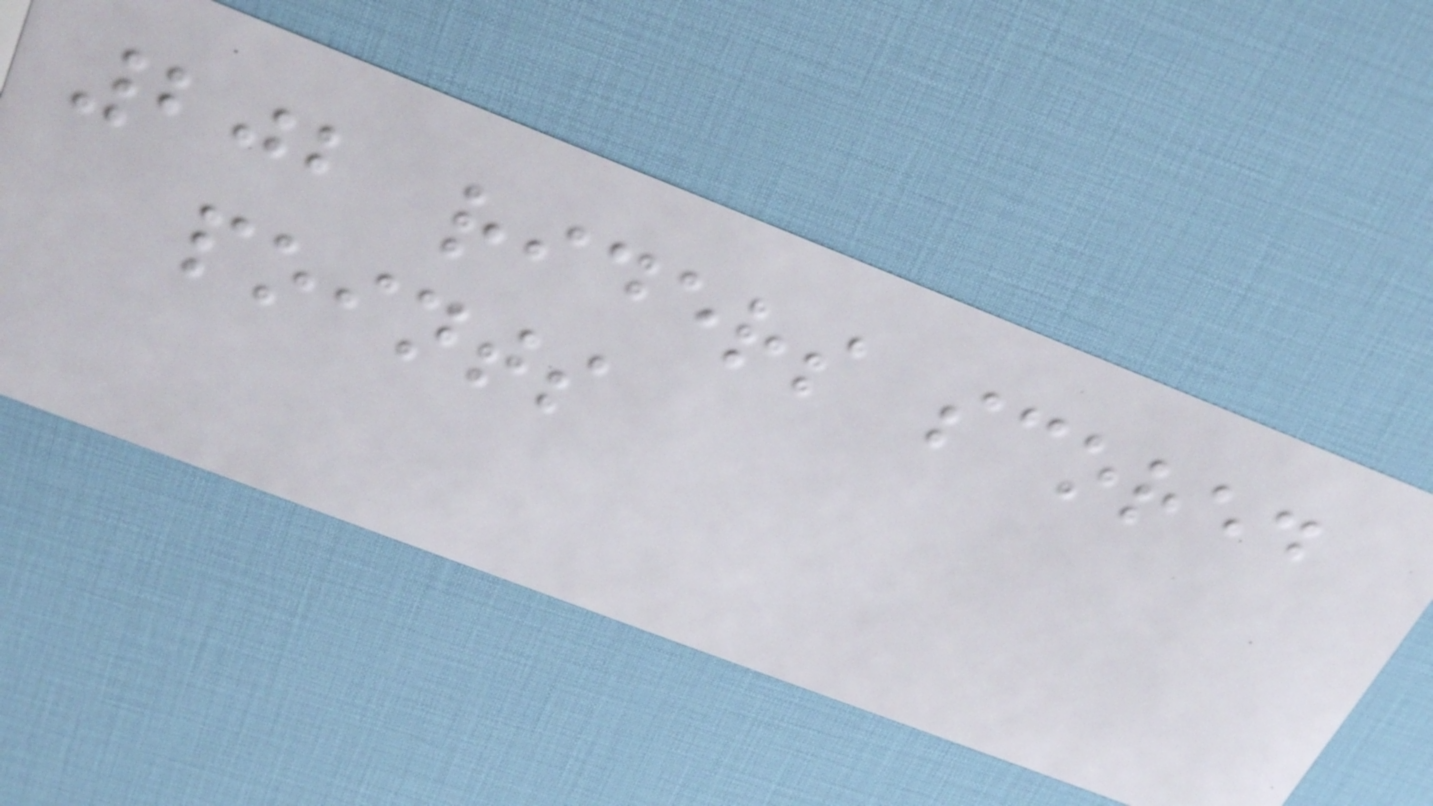202 riders scored
points
